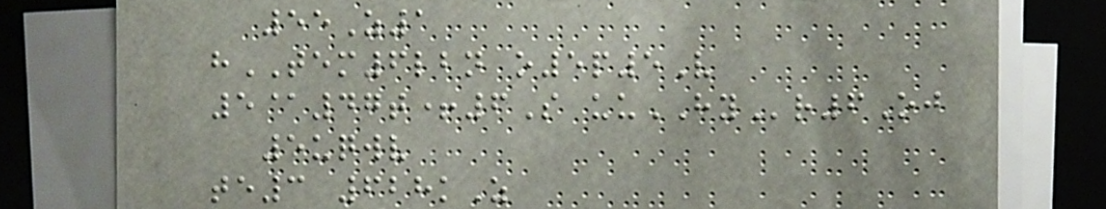55Z1
hTEM6lbn o5p5V
5@47t+6S uuHYr6Oj
5uqwv
te3 628kZ
